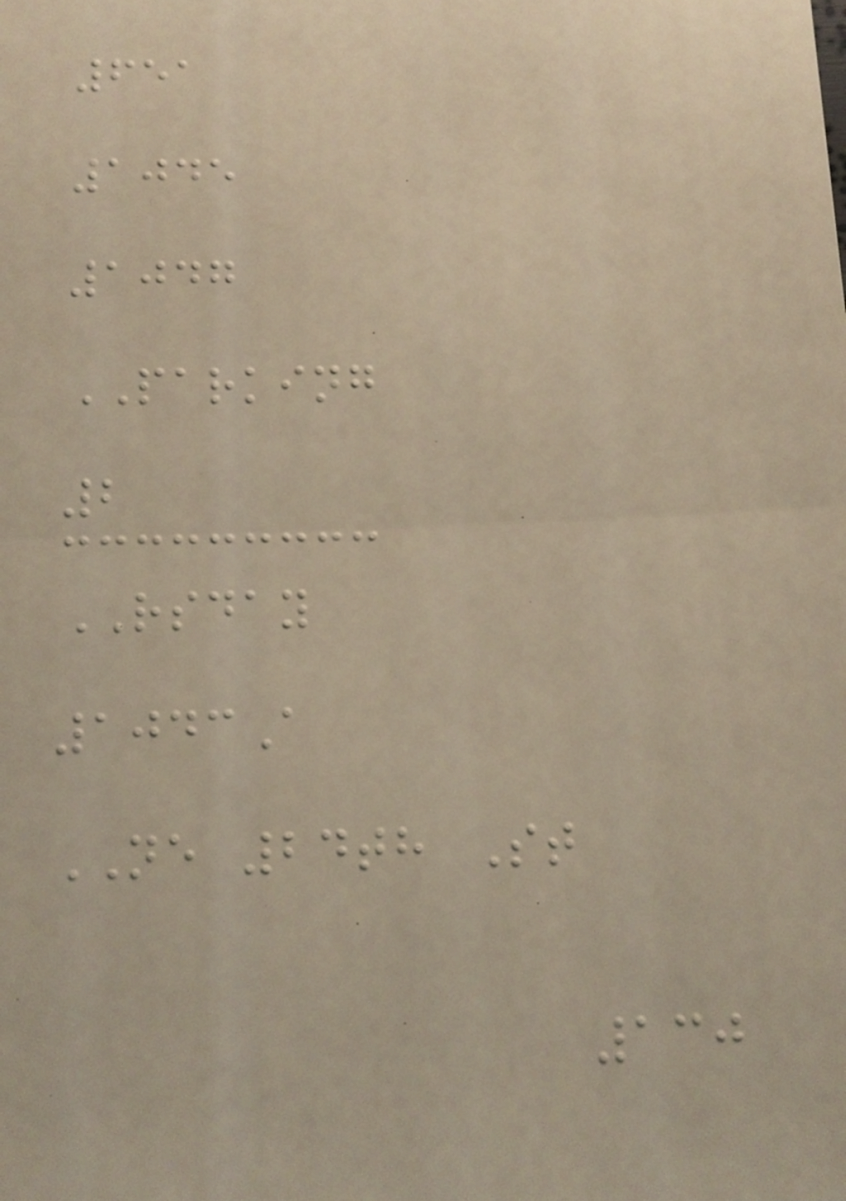651
1045
1047
PARKING
2
RSDAY
1043A
NE 24th St
130
